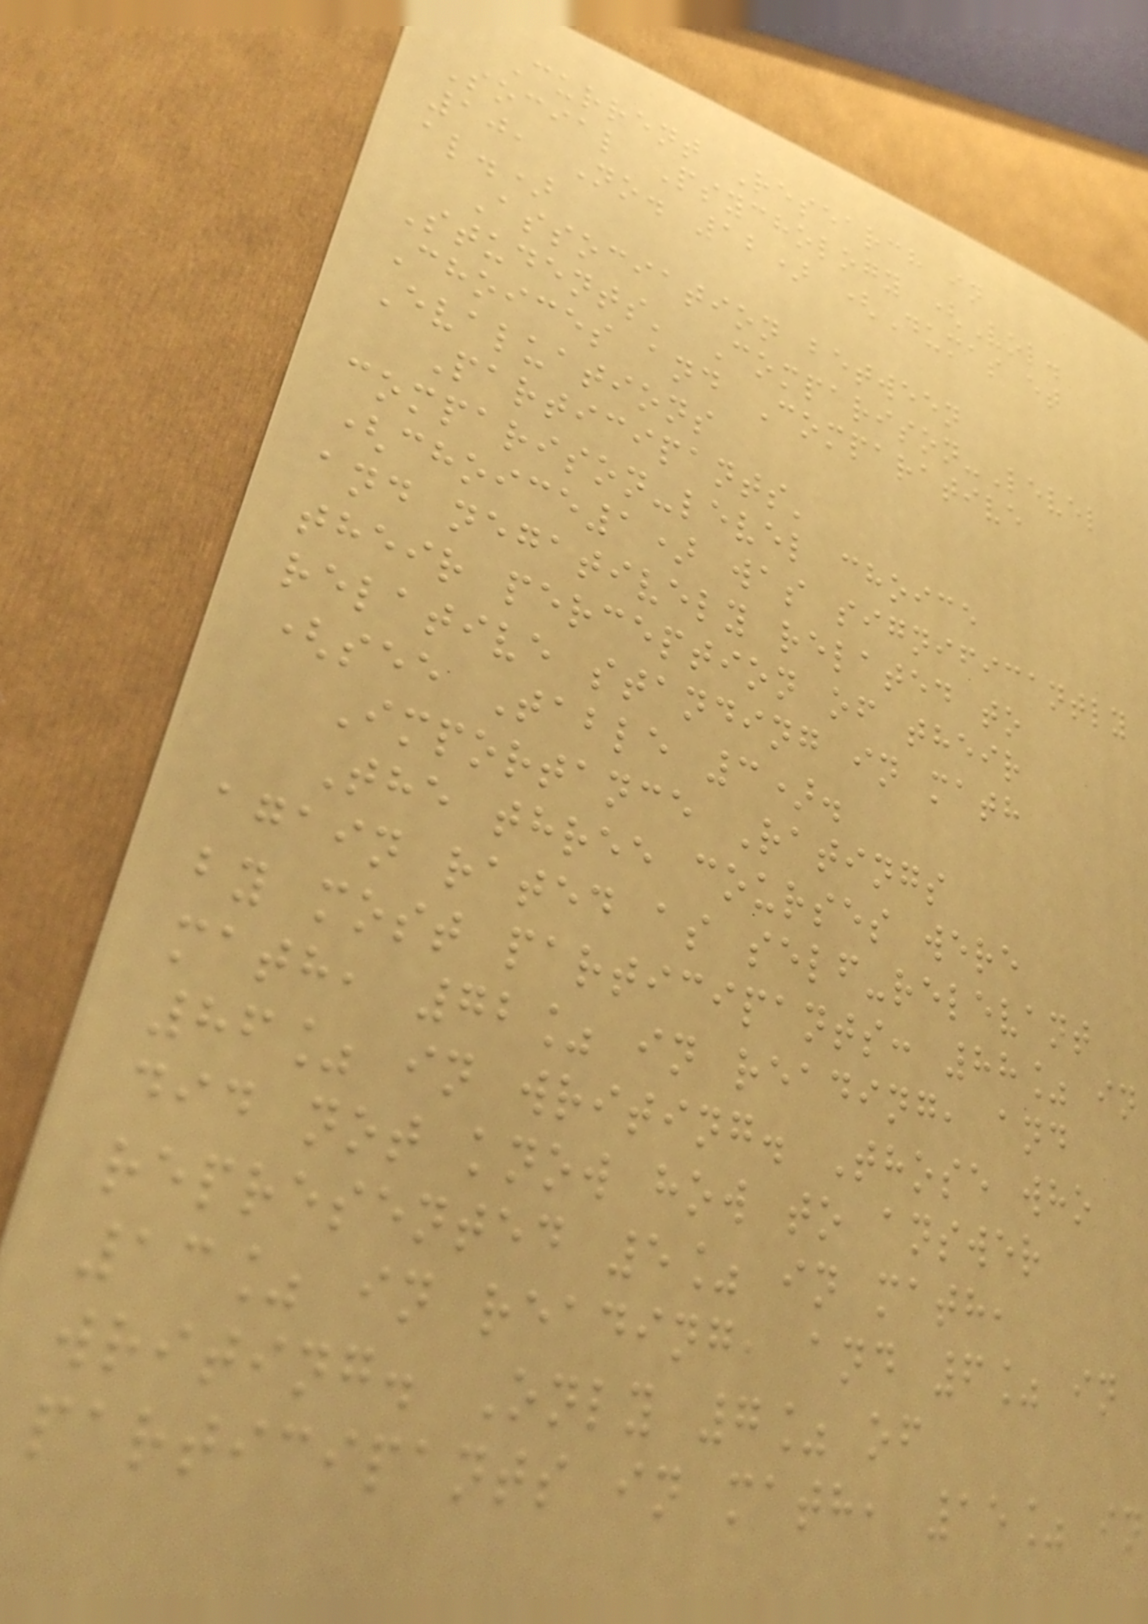Current Research in
Social Psychology (Vol.
10, No. 12) (Dumas et
al.)
Association between
Students' Comparison-Level
Choices and Comparative
Evaluations
Participants'
comparison-level choice
(choice1) was significantly
and negatively related to
their perception of their
relative standing in math
(see Table 3).
Importance Ratings
The three courses were
again rated as self-relevant
by most participants: 88% in
math, 72% in reading, and
86% in writing. Those who
did not know how to answer
represented 5% in math,
13% in reading, and 6% in
writing. Only 7% of
participants in math, 15% in
